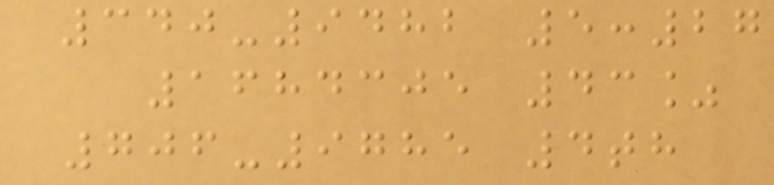340-9482 5:27
1684305 43%
706-9785 4th
